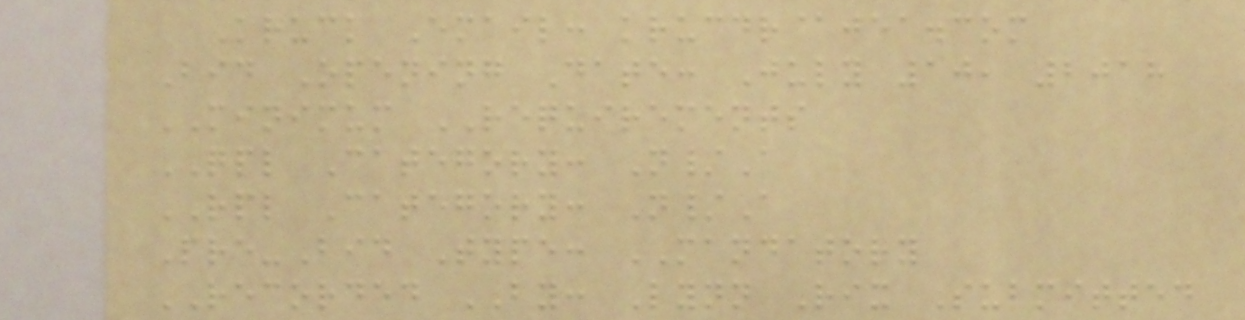Kruck Email: krucdr@jea.com
Bid Opening Date: July 10, 2018
MINIMUM REQUIREMENTS
QPL Category: N/A
RPL Category: N/A
Pre-Bid Type: MANDATORY
RECORDED BY: Lynn Rix Submitted
